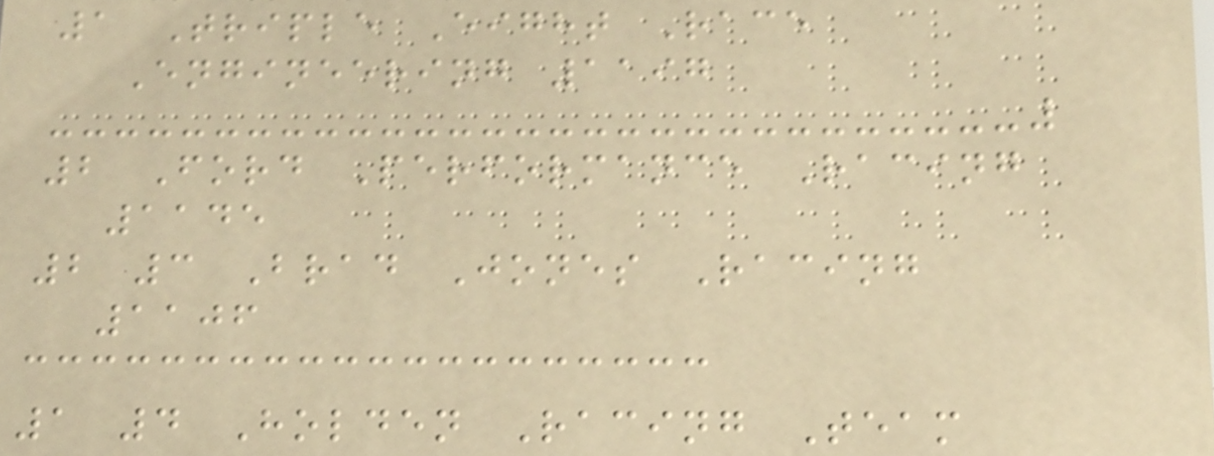1 Triple Eight Race
Engineering 1197
2 Ford Performance Racing
1145
2 3 Brad Jones Racing
1106
1 4 Holden Racing Team
